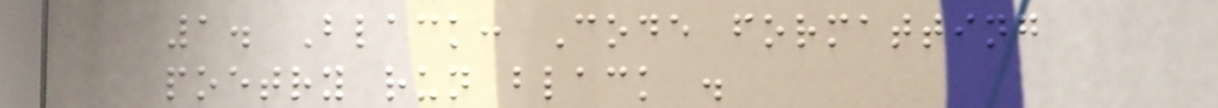1. Black: Code formatting
poetry run black .
